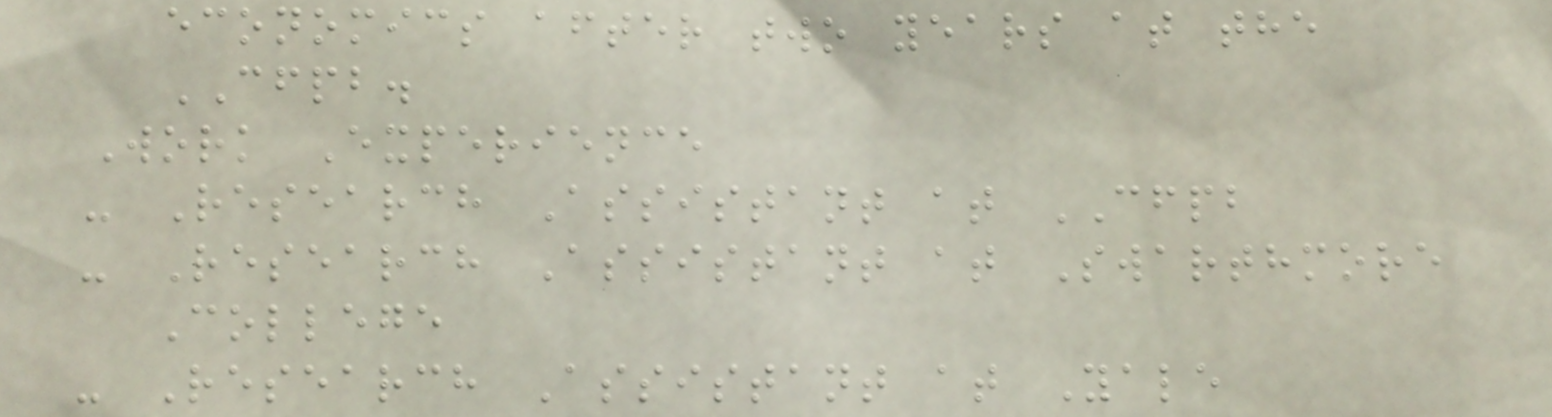economics after two years at the
CFPB.
Work Experience
- Research Assistant at CFPB
- Research Assistant at Swarthmore
College
- Research Assistant at Yale
